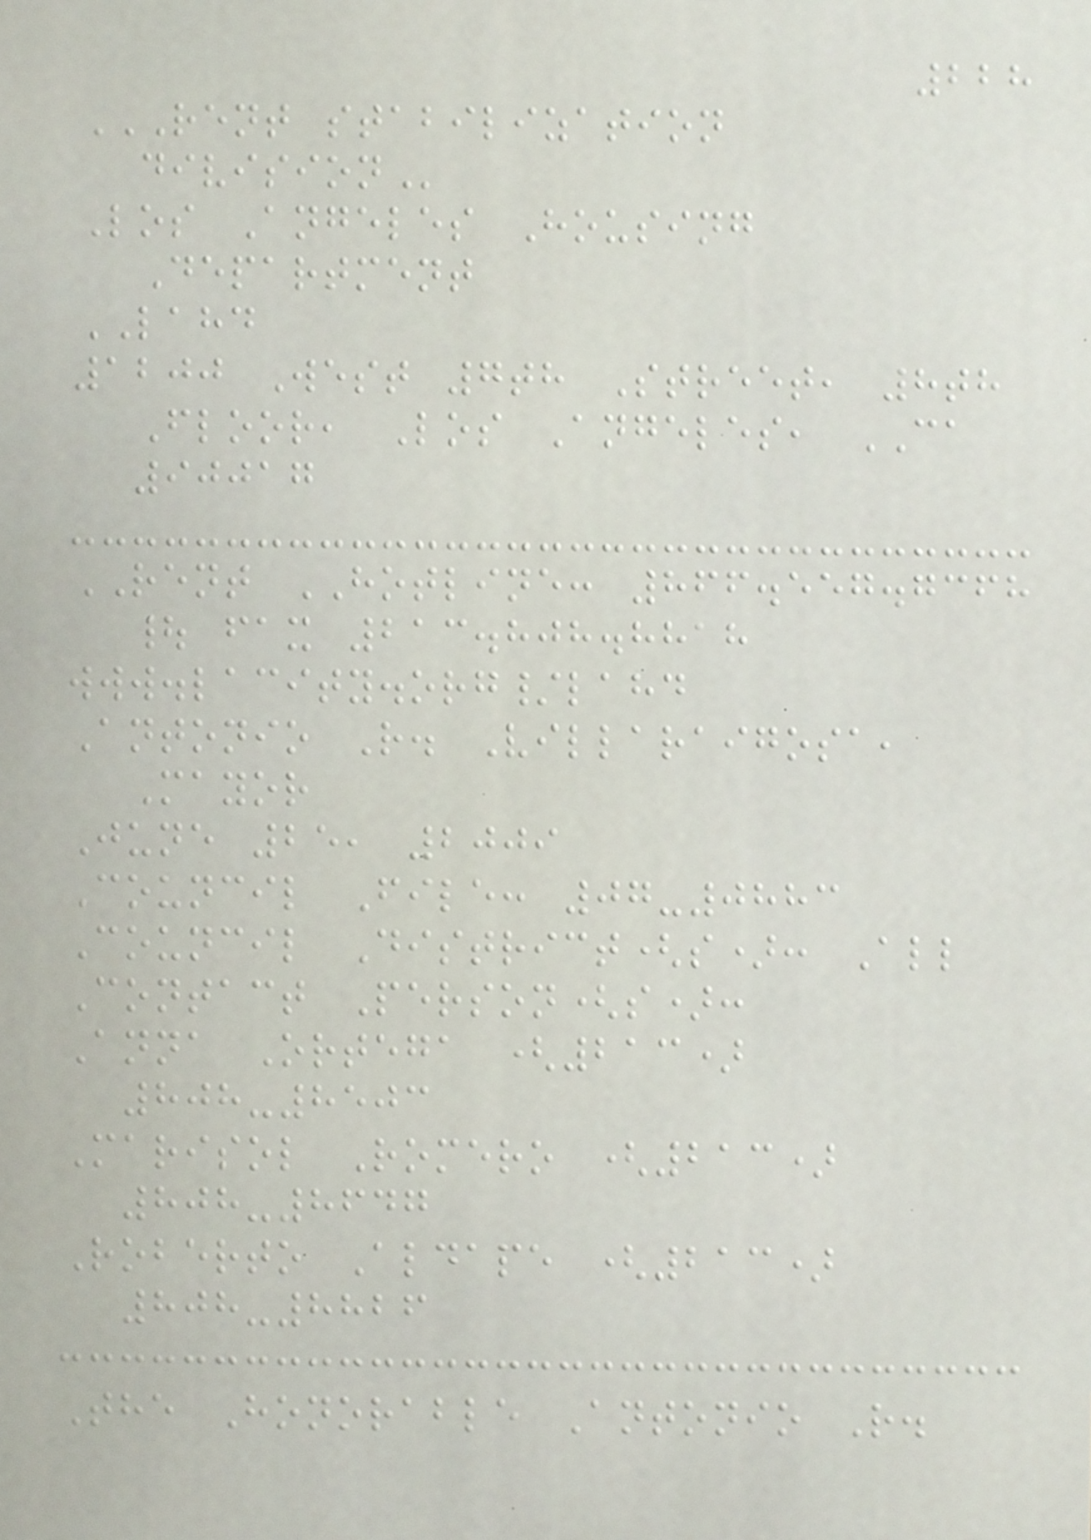228
RENT STABILIZATION
DIVISION
Los Angeles Housing
Department
LAHD
1200 West 7th Street, 8th
Floor, Los Angeles, CA
90017
RENT HOTLINE: 866.557.7368
| fax 213.808.8818
www.lacity.org/lahd
Antonio R. Villaraigosa,
Mayor
June 25, 2009
Council File: 07-0883
Council District(s): All
Contact Person(s):
Anna Ortega (213)
808-8503
Marisol Romero (213)
808-8647
Roberto Aldape (213)
808-8826
The Honorable Antonio R.
